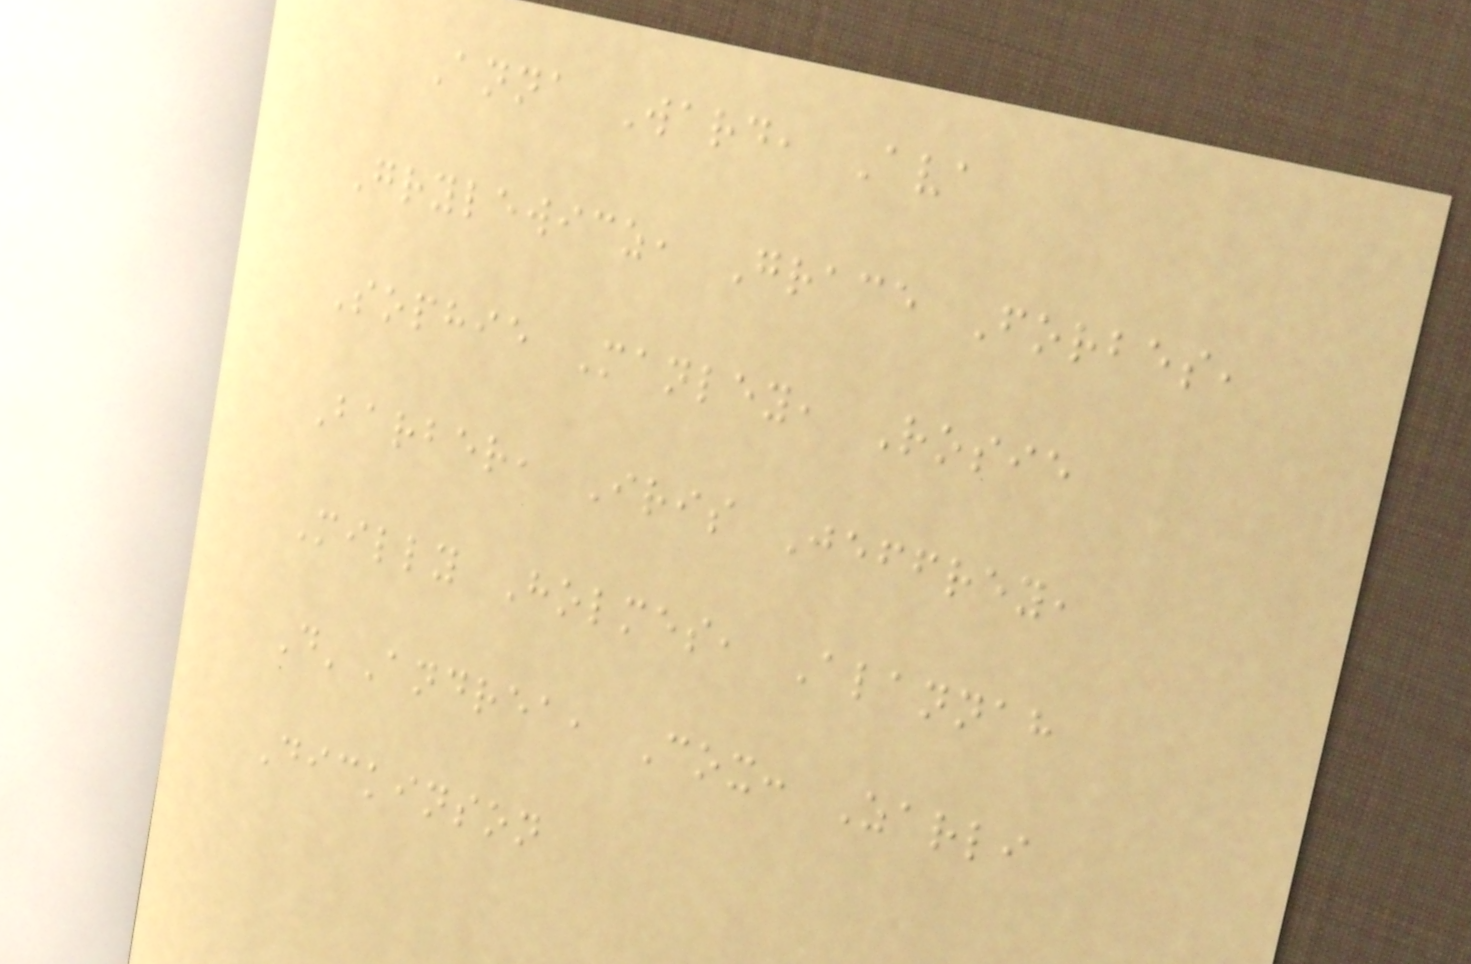Anna Ward, Ava
Grylewicz, Grace Forbes,
Sophie Manley, Rosie
Barber, Iris Jeffrey,
Milly Holmes, Alannah
D'Andrea, Cox: Zarli
Dickinson
